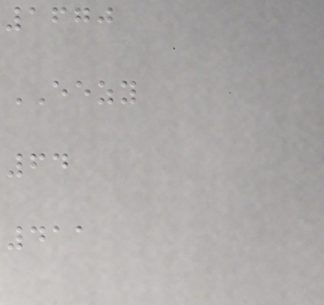1670
EEZY
64
411
